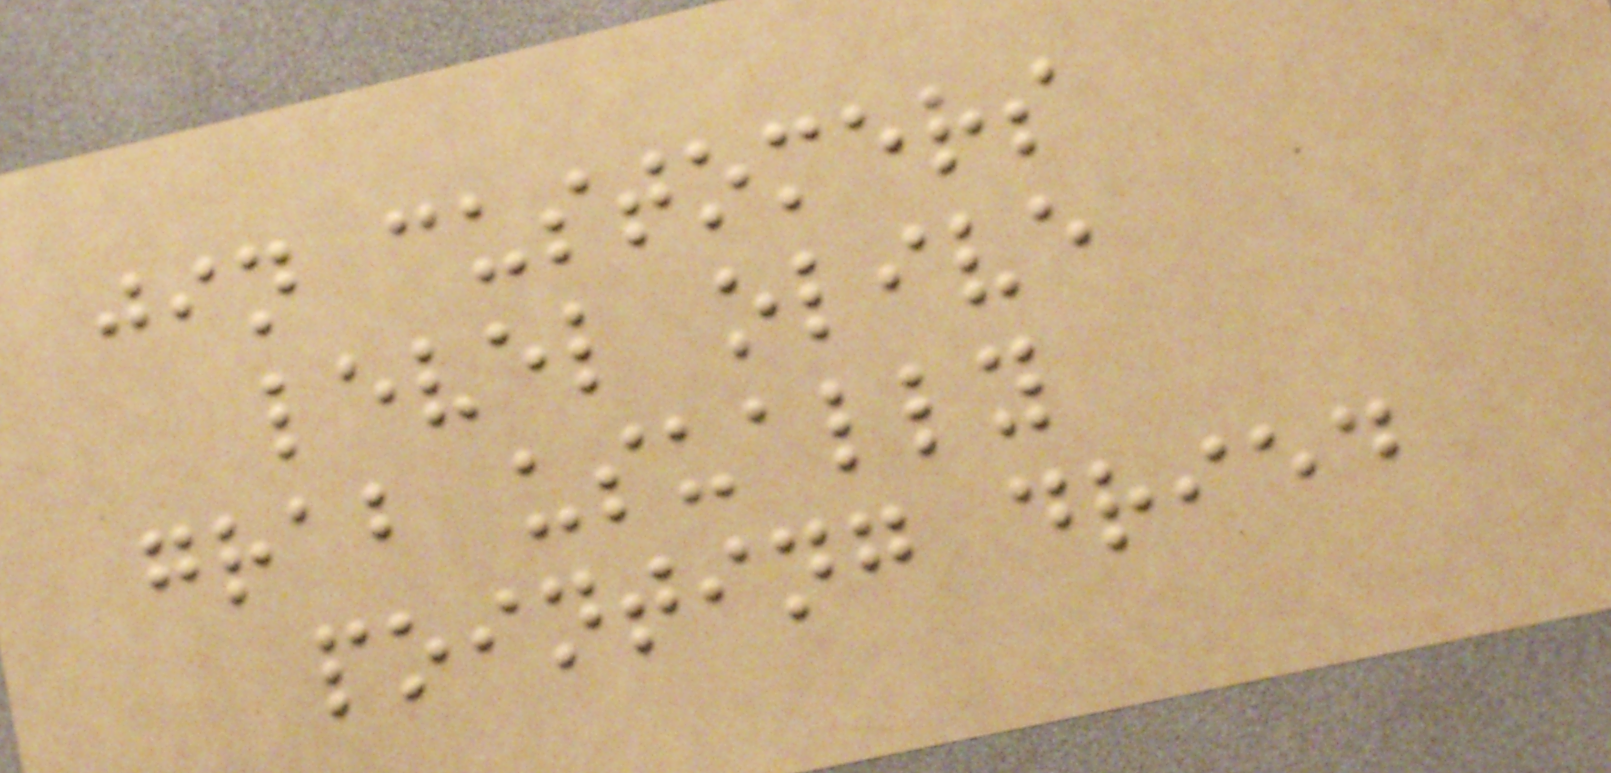jin customers
level olive
grab usually
pointing dried
